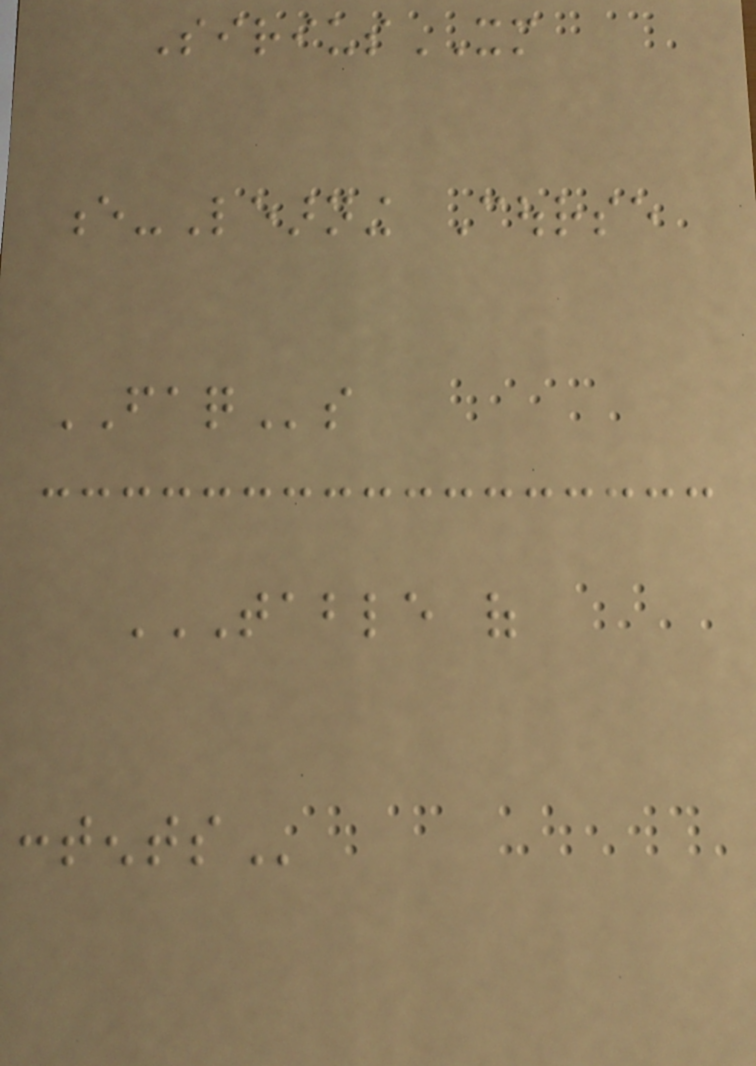SiriusXM
e-Learning Course
FAQs
TABLE OF
CONTENTS
